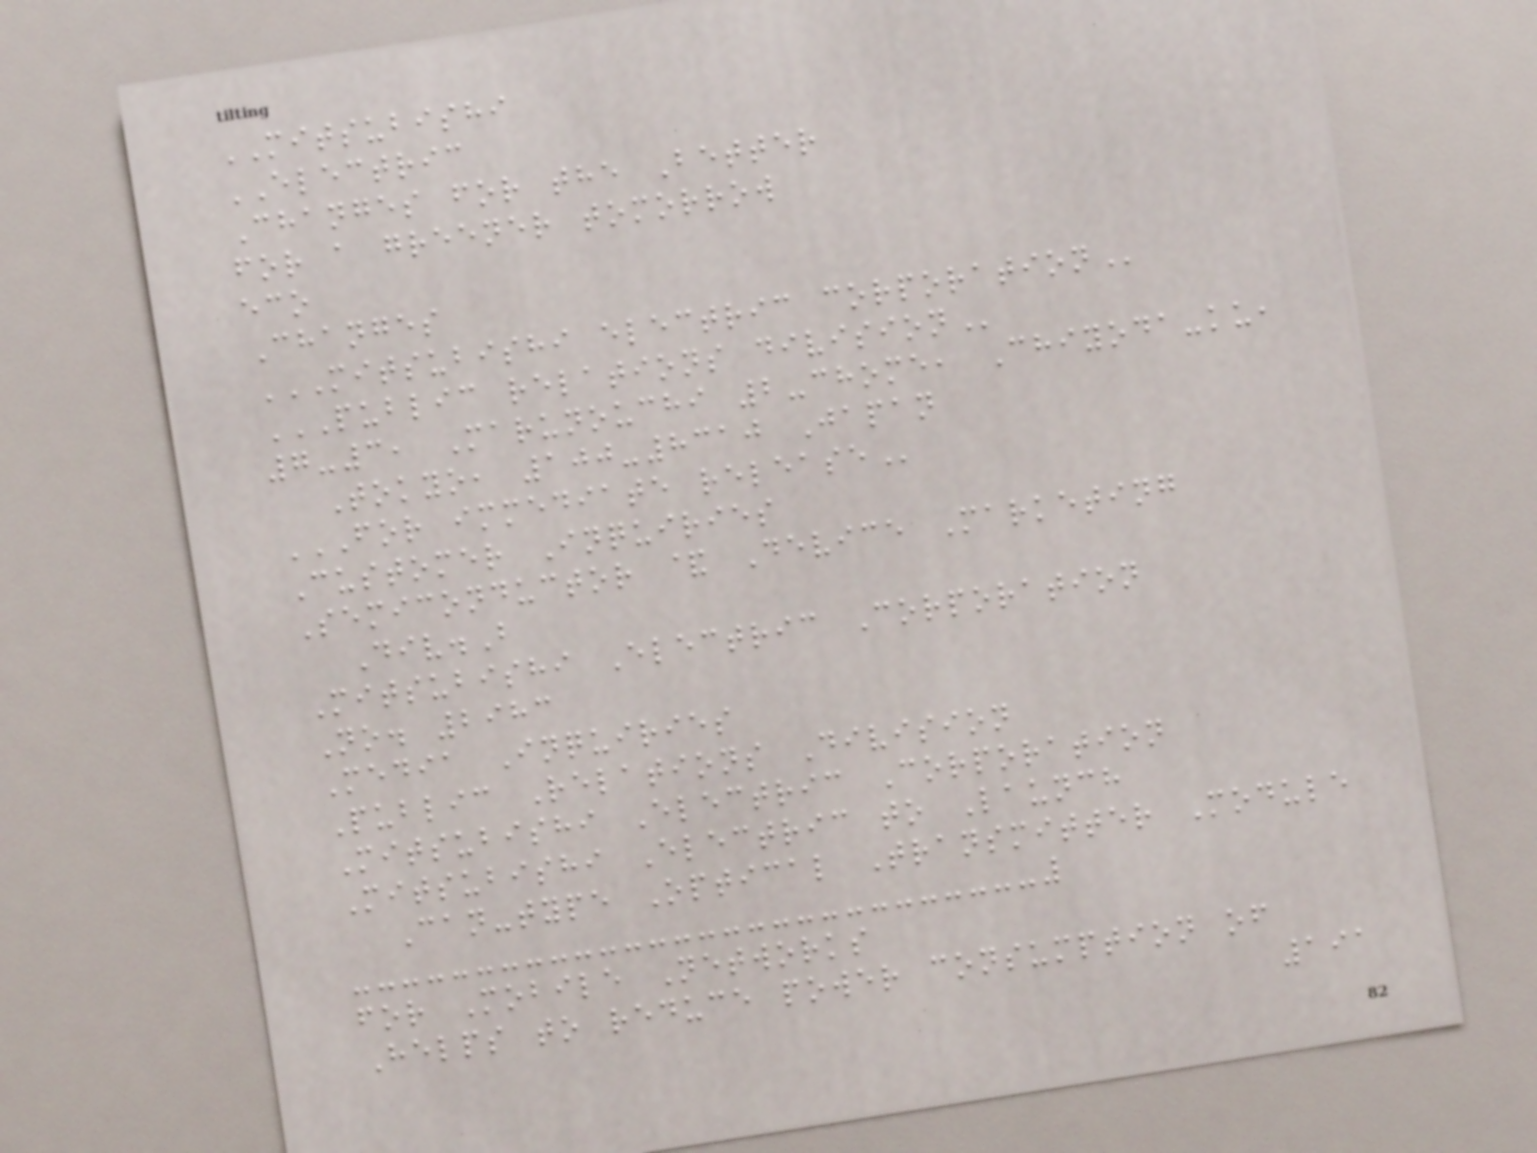MITSUBISHI
ELECTRIC
Changes for the Better
for a greener tomorrow
eco
Changes
MITSUBISHI ELECTRIC CORPORATION
PUBLIC RELATIONS DIVISION
7-3, Marunouchi 2-chome, Chiyoda-ku,
Tokyo, 100-8310 Japan
FOR IMMEDIATE RELEASE
Customer Inquiries
Semiconductor & Device Marketing
Div.B
Mitsubishi Electric Corporation
No. 2983
Media Inquiries
Public Relations Division
Mitsubishi Electric Corporation
Mitsubishi Electric to Launch
Can-type Optical Transmitter Module
for Mobile Networks
Helps to reduce power consumption of
191
